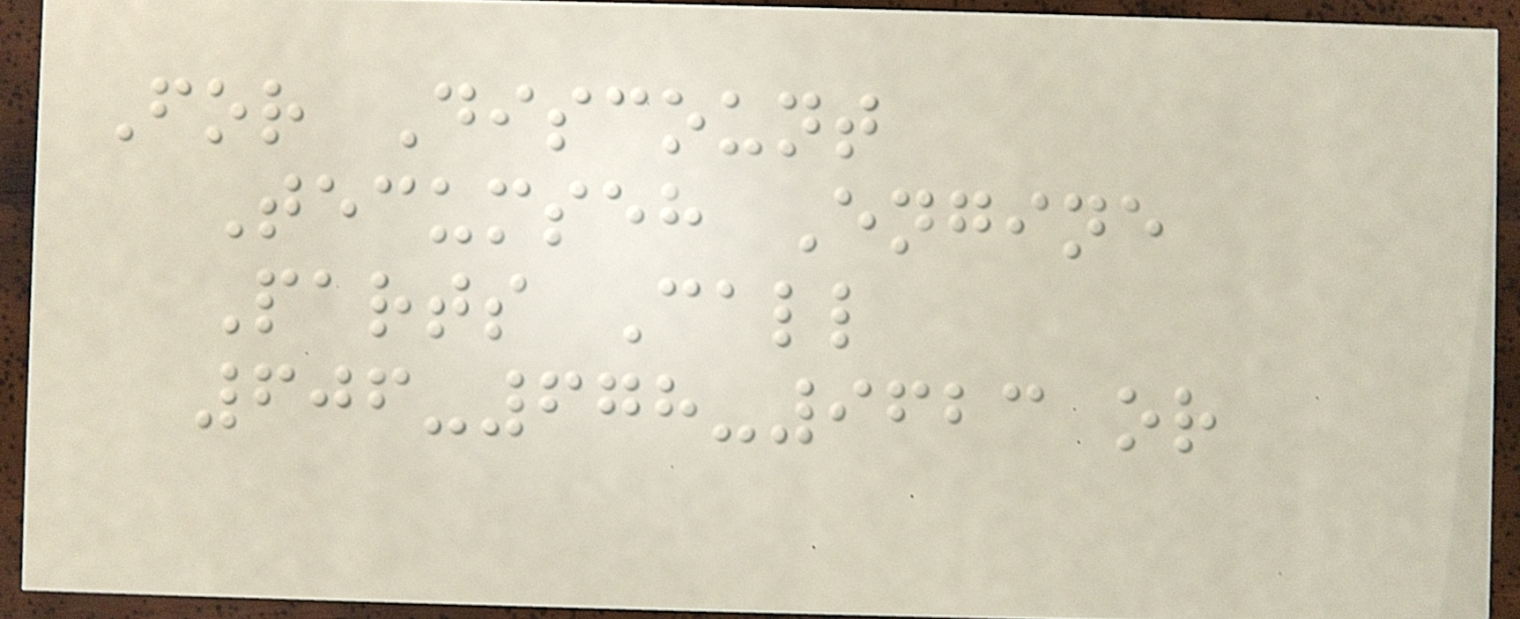For Discount
Tecumseh Engine
Parts Call
606-678-9623 or
